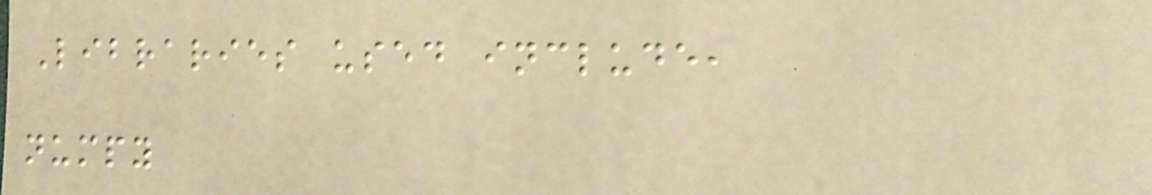Libraries used include,
numpy
